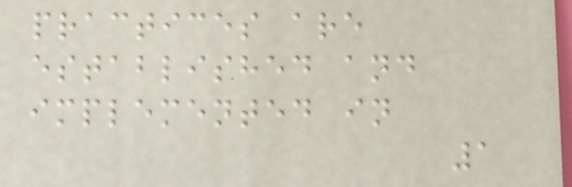practices are
established and
implemented in
1
